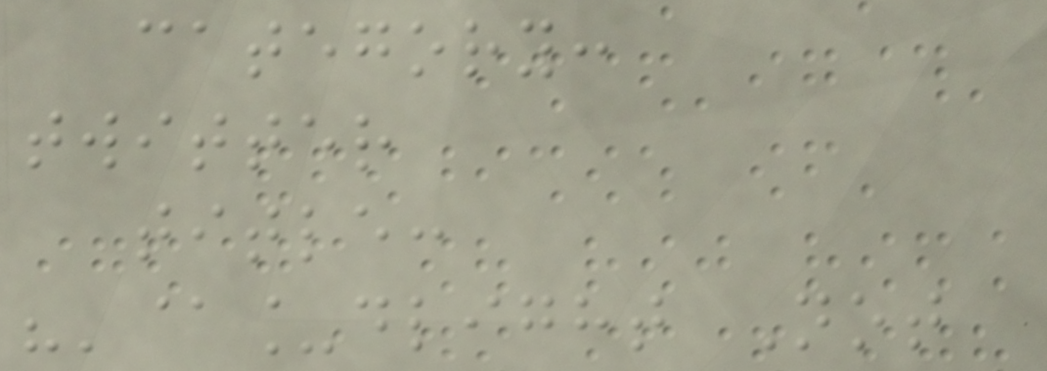category:
twitter
title:
"'@_dlight Not
